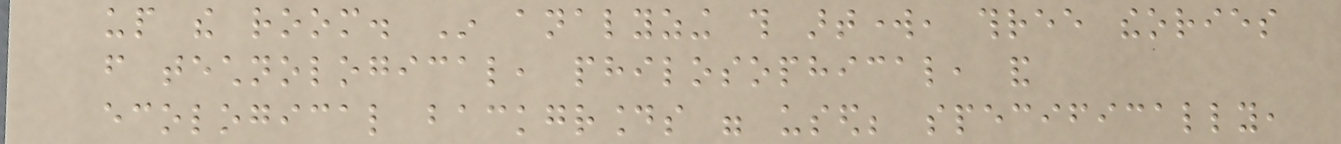up the room. In analyzing this artwork, three theories
from technological, philosophical, and
ecological backgrounds were used; specifically,
